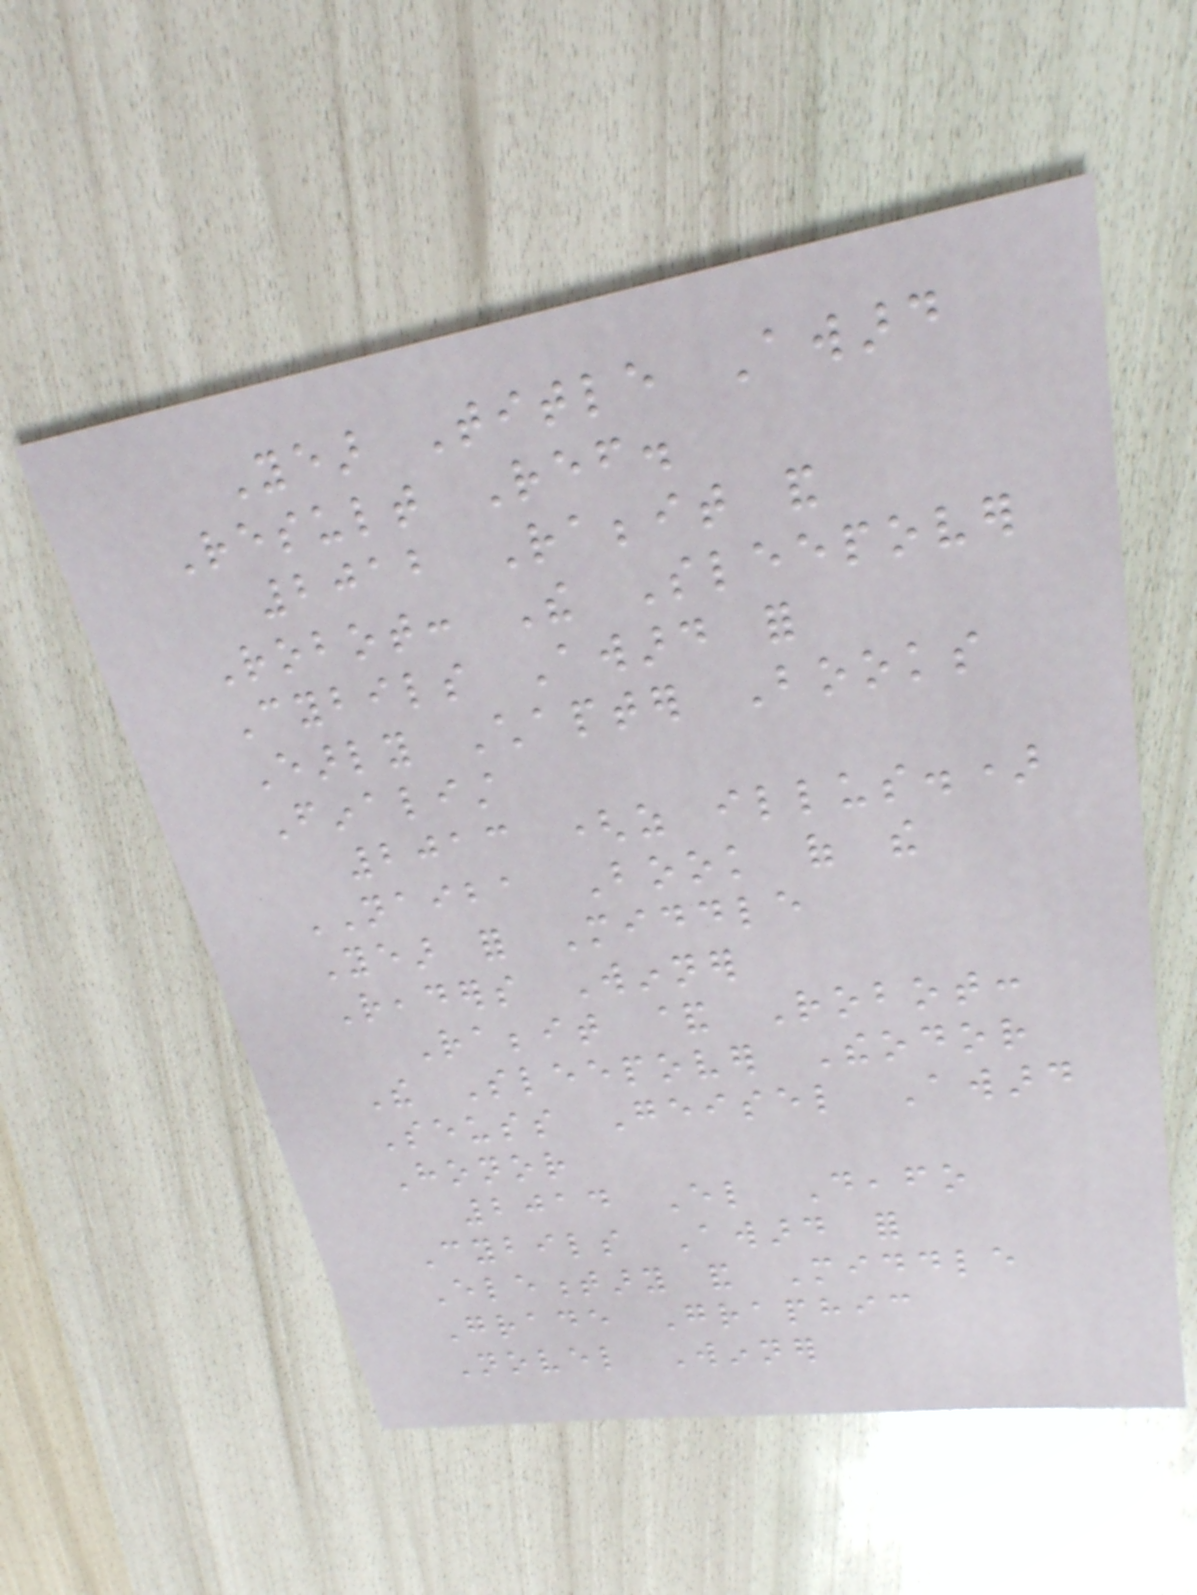Year Title Award
Result Ref.
2012 Rabbit and
Robot: The Sleepover
Cybils Award for
Early Chapter Books
Finalist
2013 (as illus.)
NAIBA Book of the
Year for Middle
Readers Winner
Rabbit & Robot:
The Sleepover Theodor
Seuss Geisel Award
Honor
2014 El Deafo
Cybils Award for
Elementary and Middle
Grade Graphic
Novel Winner
